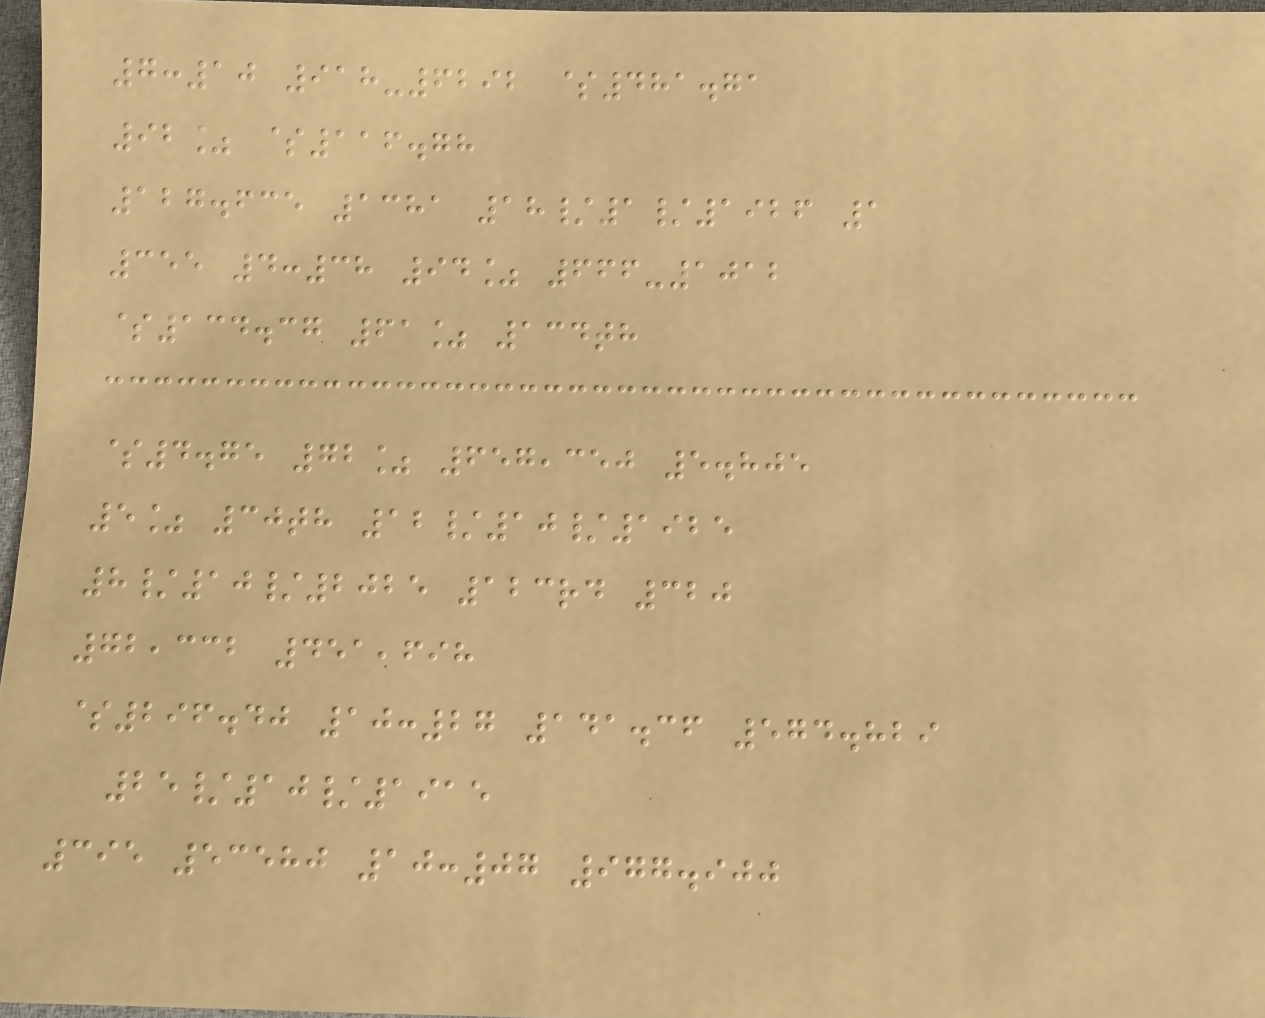7:10 918-6292 $481.71
92% $116.78
127.635 1381 18/1/1926 1
355 4:38 94% 666-1012
$134.37 61% 134th
$4.75 72% 657,350 5.805
5% 30th 12/10/1925
8/10/2025 123rd 320
72,332 451,698
$296.40 10:27 141.36 574.829
25/10/1915
395 53580 10:07 977.900
